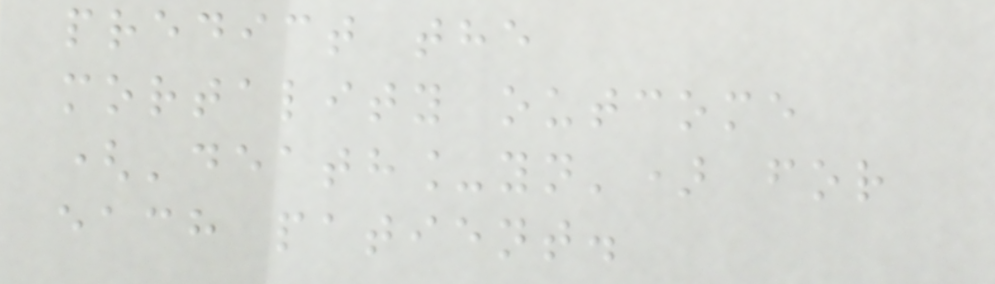predict the
mortality outcome
('death_yn') for
each patient.
